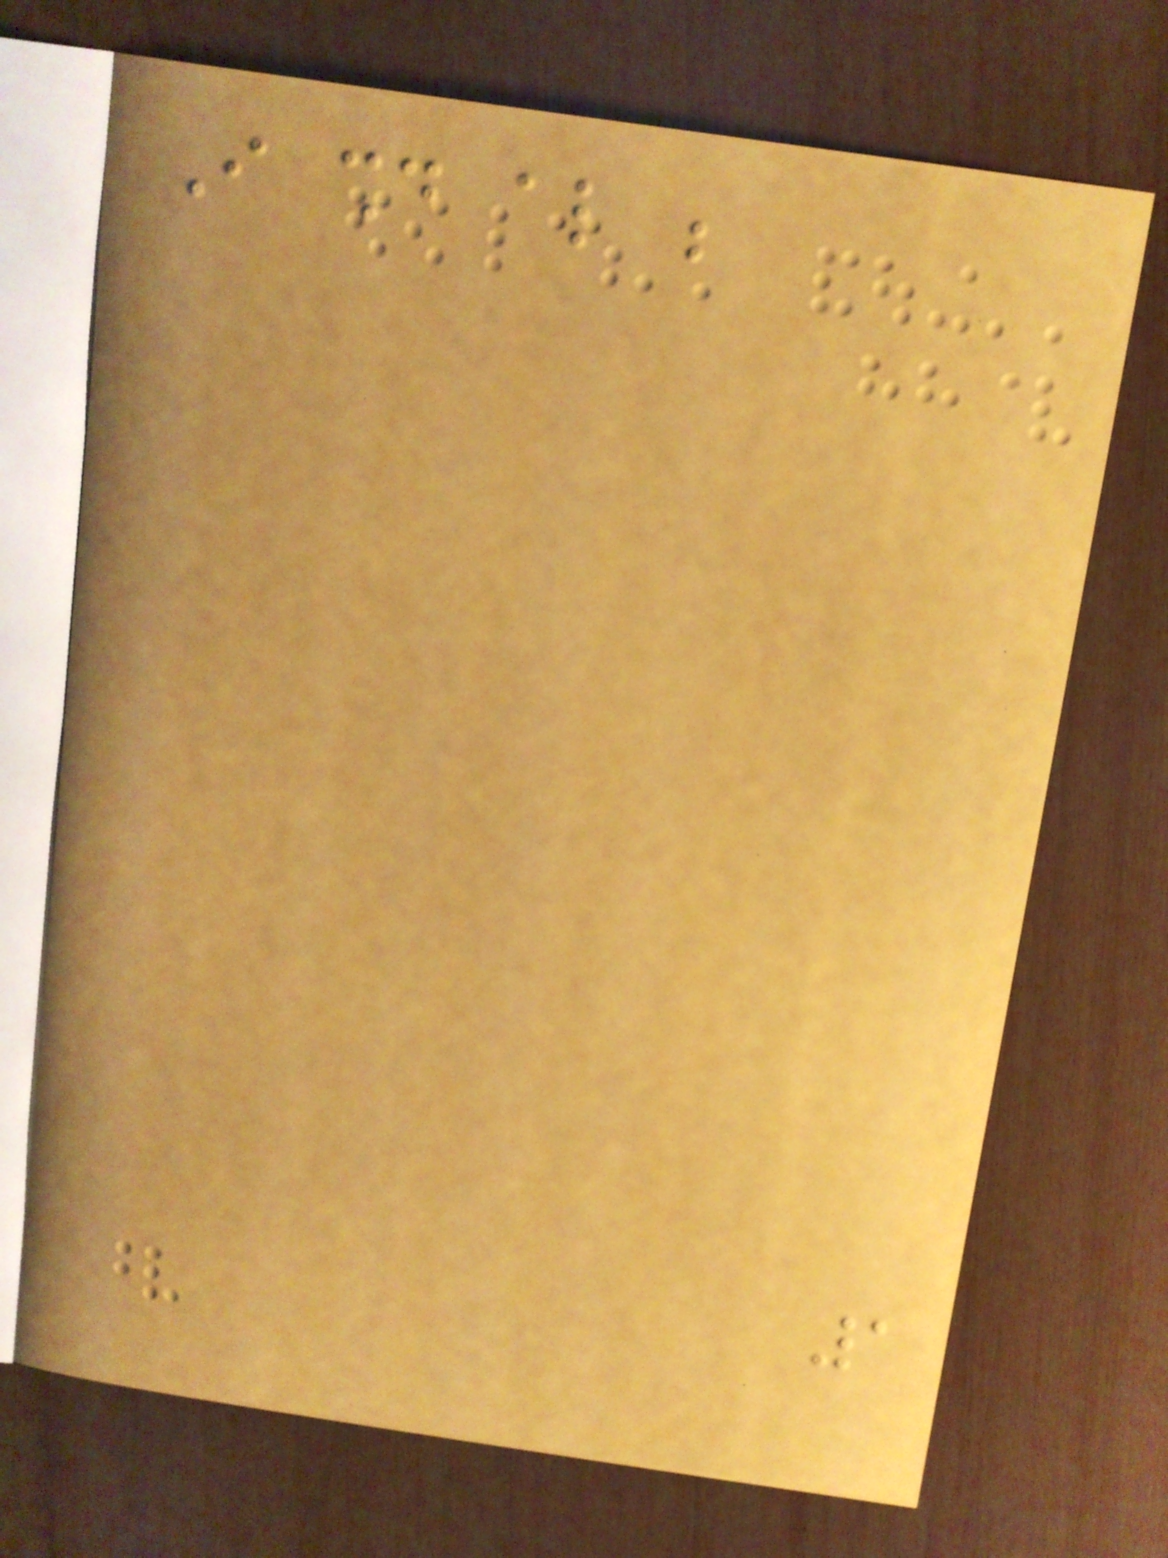I should also be
1
